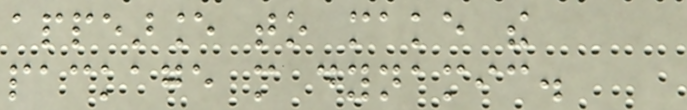appearance to make the
package more dynamic.
